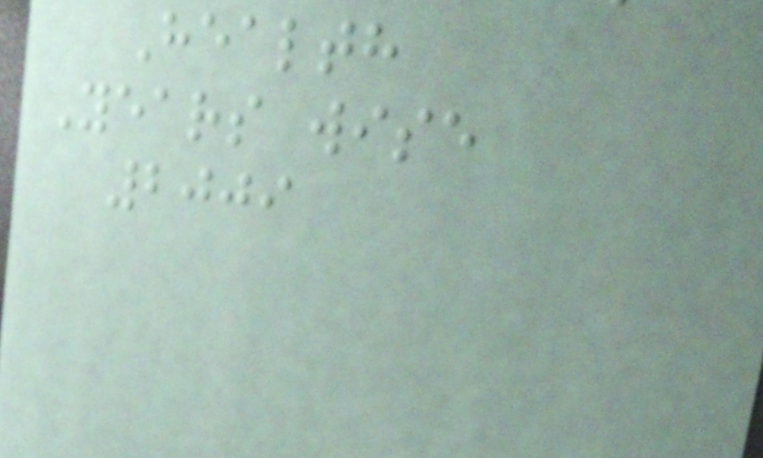Health
Years wise
2009
